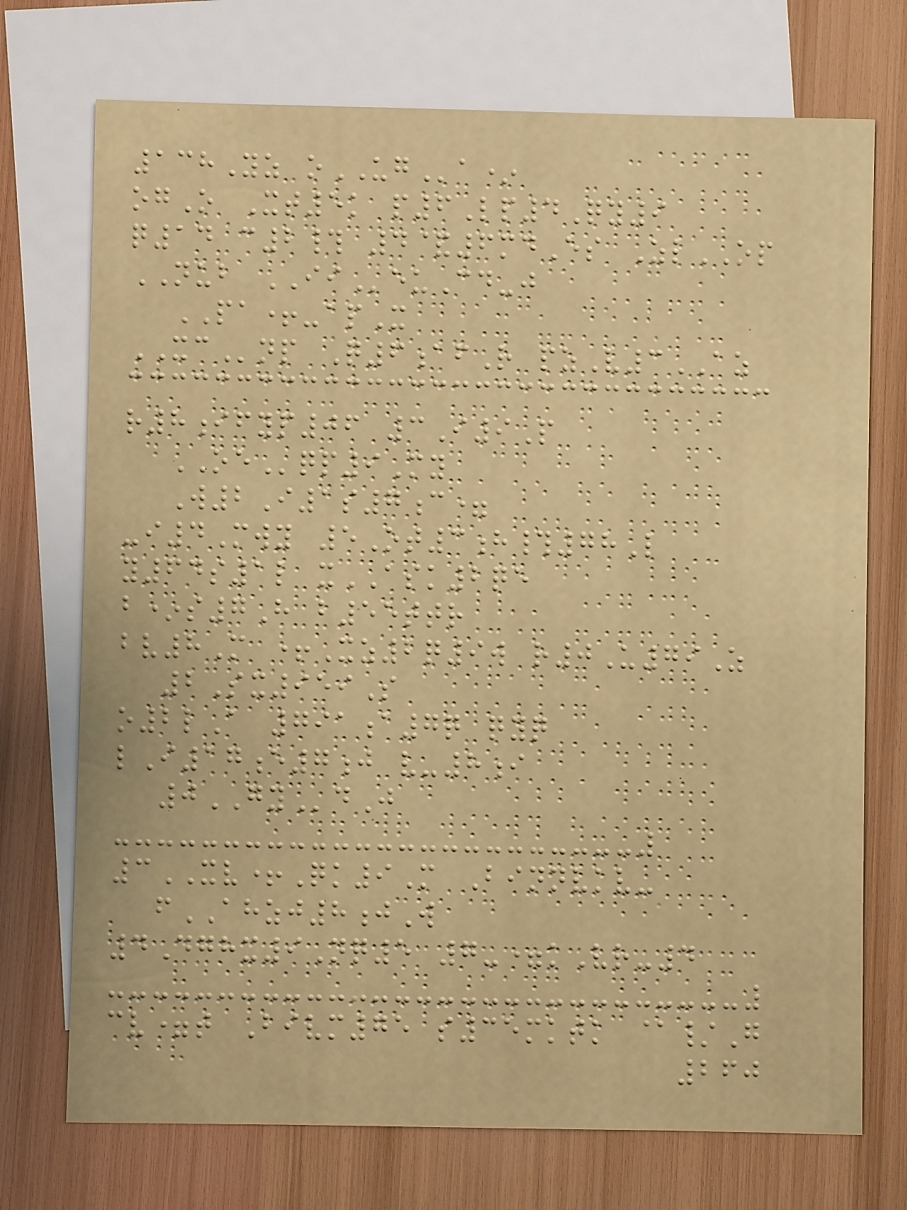138Yz oUGa*
ogO Xt5k p6Lp4Qy9
q14 c2# 4&6mdEs ZlOP
NUB IIeuCd-j
PA+-apX
XCnp Q6afR pzV3AZ
r8ifyp06 3I9P
OEqp9My
W2I1s7c=
-i4Mwy 5Ot3h#78L
y64s1l xASK2qe
b*s7H b55ttr
bv8M +Xz2q9w r0U79Z
2Sx959S
o2lA 791a7q qyq
lI17e7j v-8i
0GYdJ
3XV+Qk9M Binnvkv-
fAHZJ8jW
4Dghx9Nq5 7-=kVr-4
cv=t Bivm75 s35mktk @/G
260
